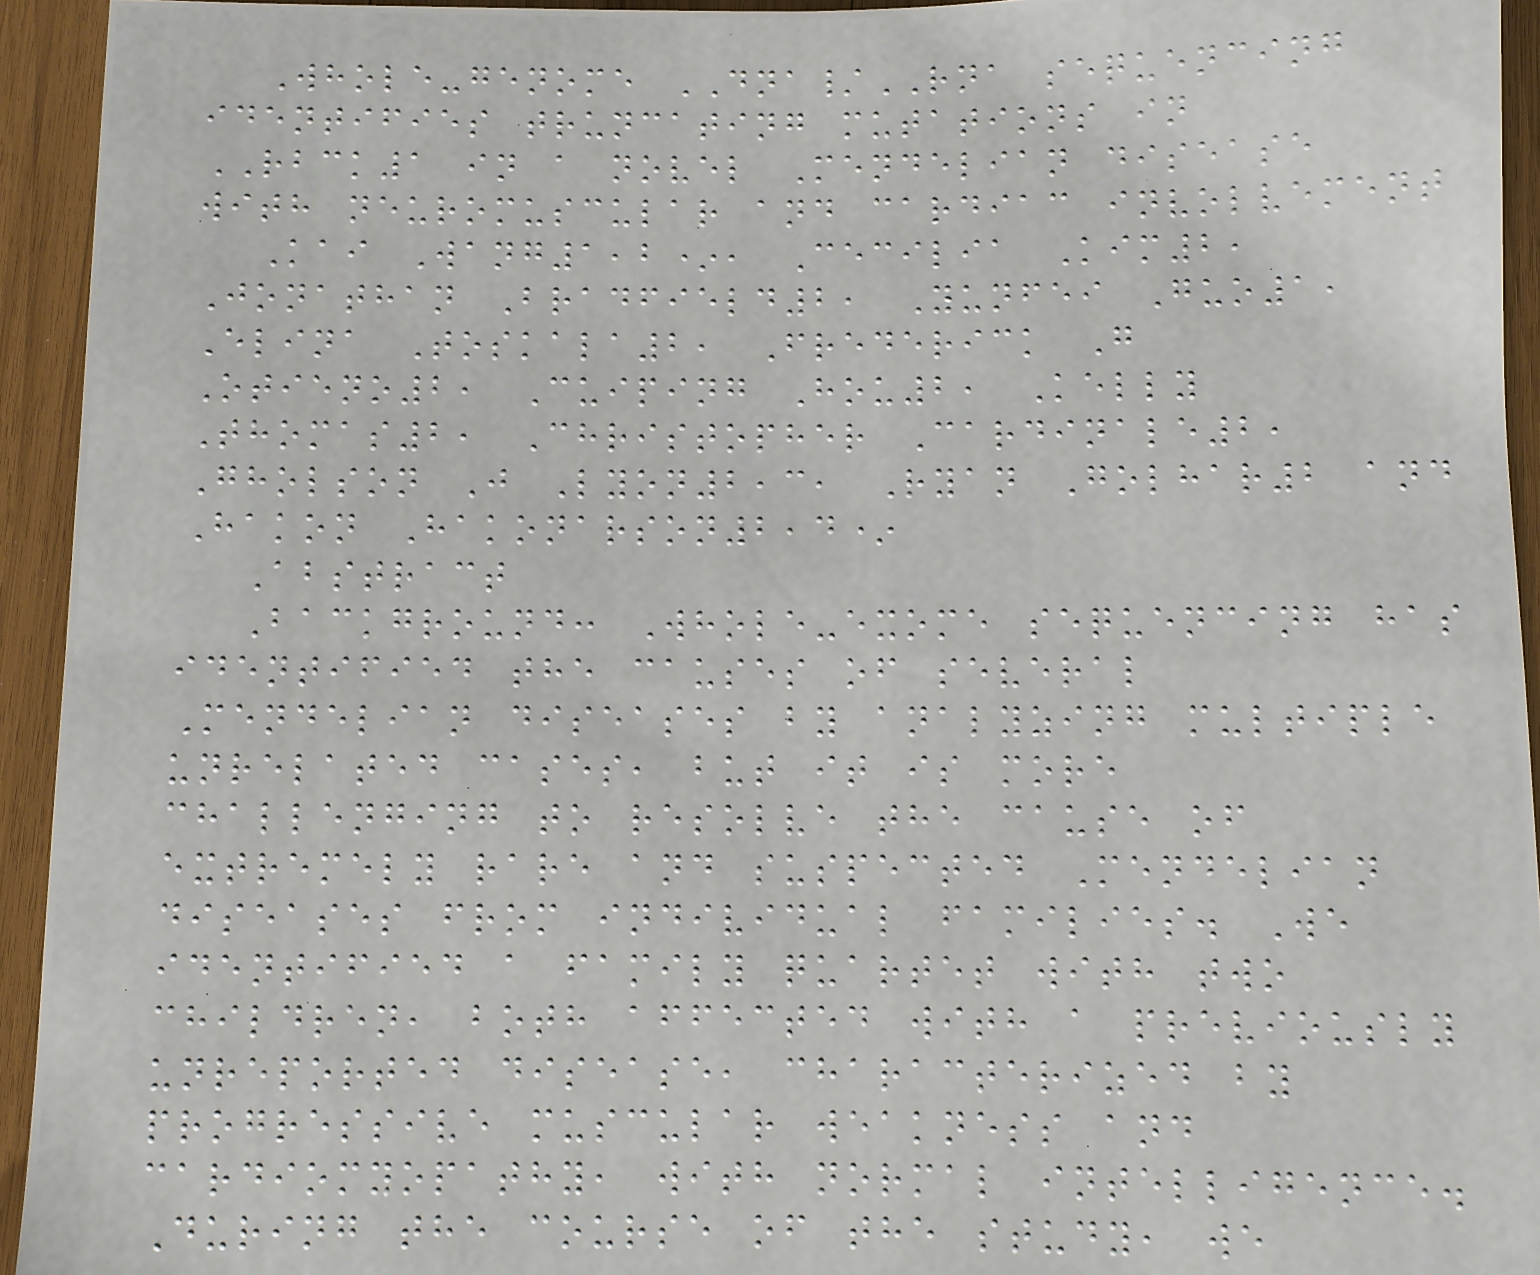Whole-genome DNA/RNA sequencing
identifies truncating mutations in
RBCK1 in a novel Mendelian disease
with neuromuscular and cardiac involvement
Kai Wang1,2*, Cecilia Kim2,
Jonathan Bradfield2, Yunfei Guo1,
Elina Toskala2, Frederick G
Otieno2, Cuiping Hou2, Kelly
Thomas2, Christopher Cardinale2,
Gholson J Lyon2,3, Ryan Golhar2 and
Hakon Hakonarson2,4*
Abstract
Background: Whole-exome sequencing has
identified the causes of several
Mendelian diseases by analyzing multiple
unrelated cases, but it is more
challenging to resolve the cause of
extremely rare and suspected Mendelian
diseases from individual families. We
identified a family quartet with two
children, both affected with a previously
unreported disease, characterized by
progressive muscular weakness and
cardiomyopathy, with normal intelligence.
During the course of the study, we
